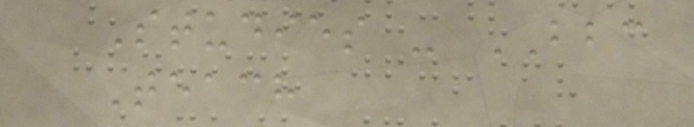Studies - BBC
Teach
